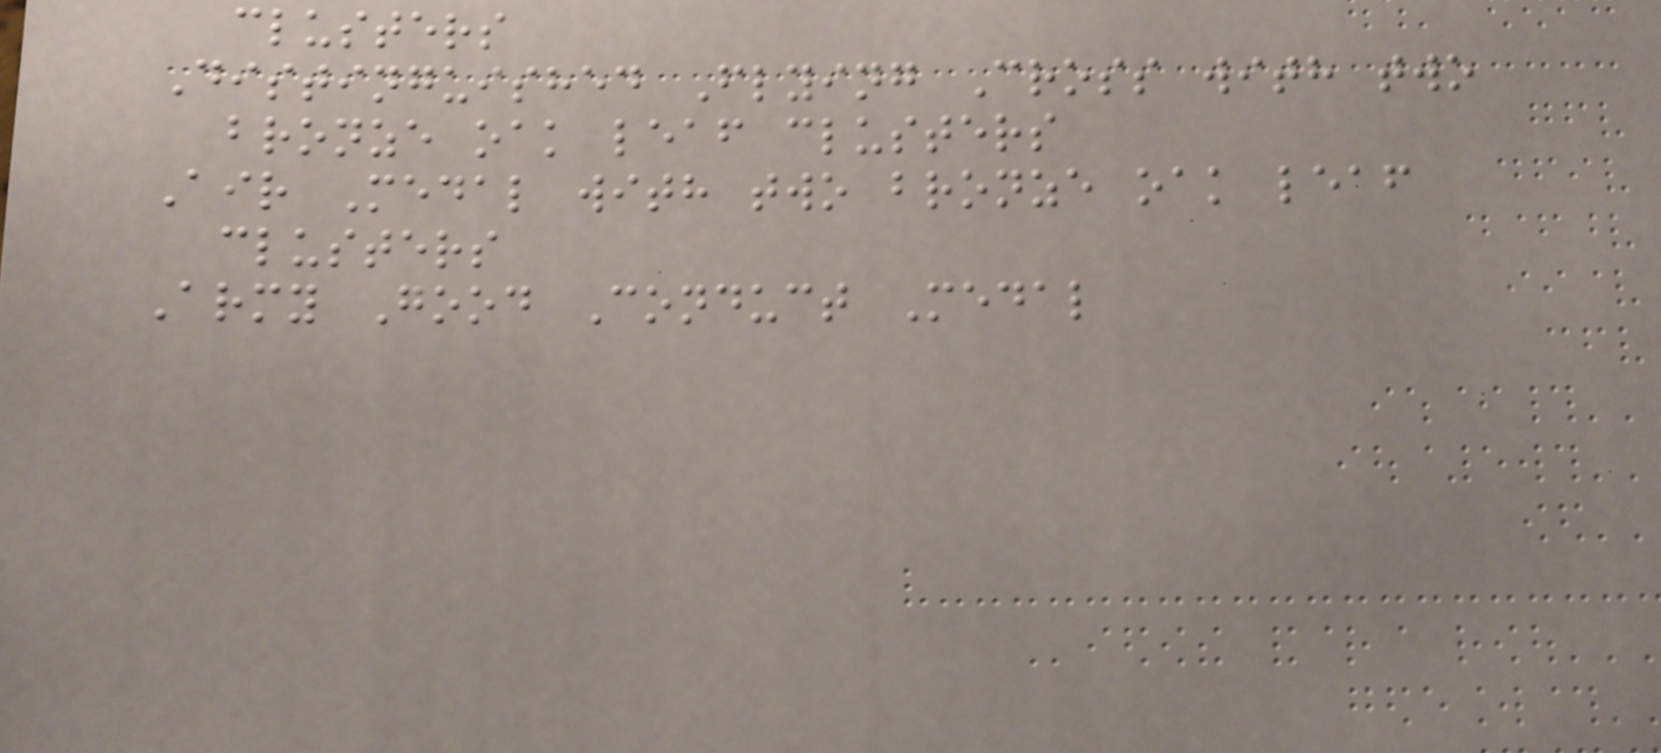clusters
Distinguished Flying Cross with two
bronze oak leaf clusters
Air Medal with two bronze oak leaf
clusters
Army Good Conduct Medal
